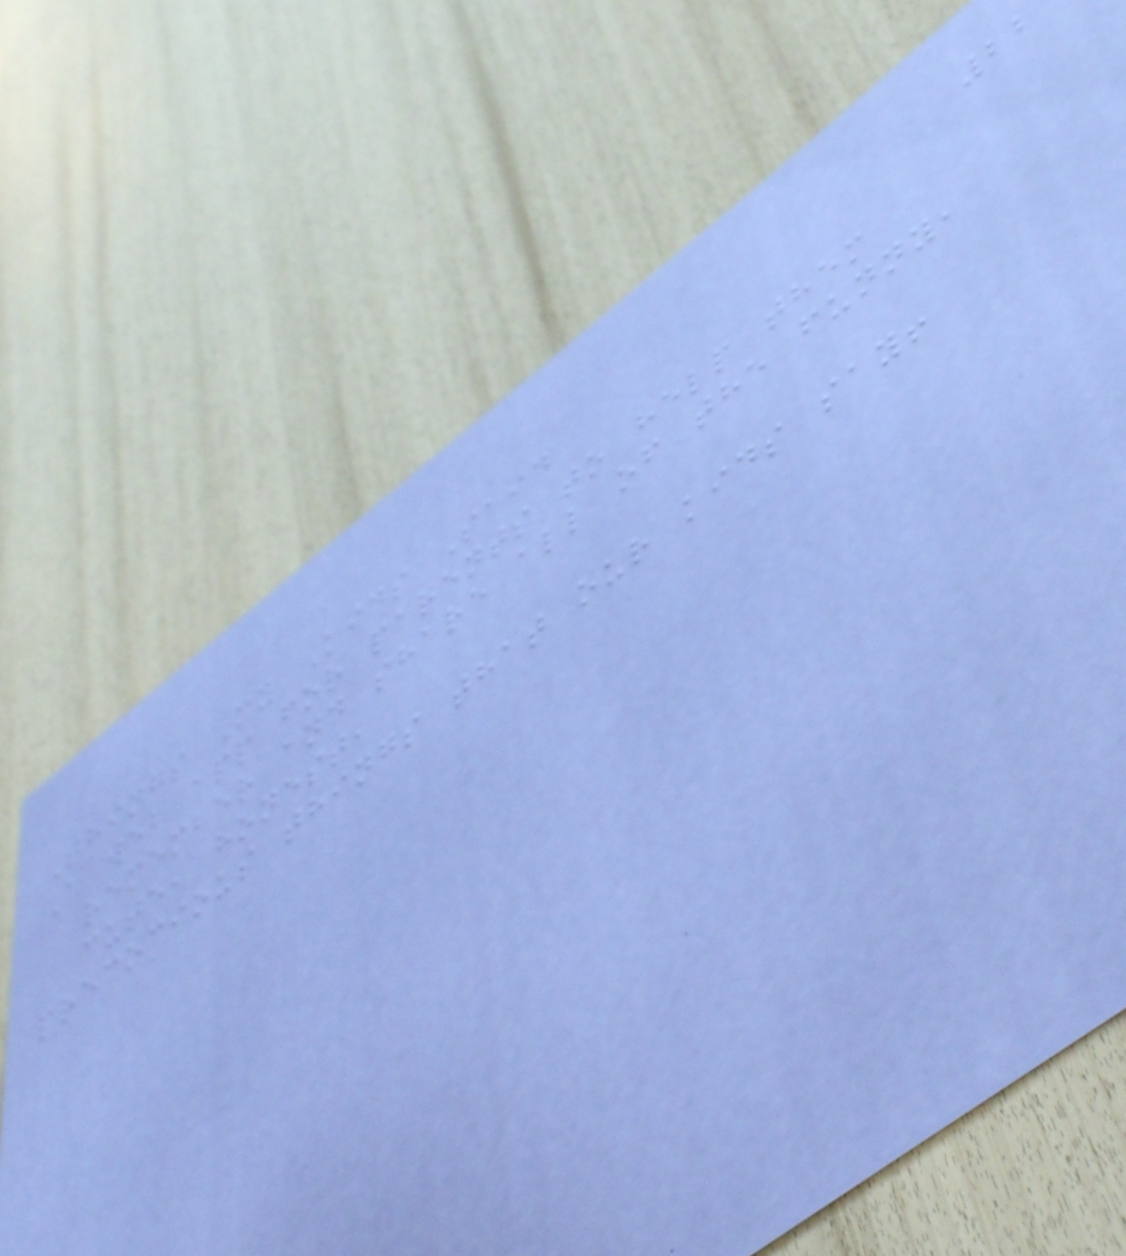22
Things My Kids Said
A web app for parents to help them
remember and share all of the funny,
cute, honest,
precocious things that our kids say!
